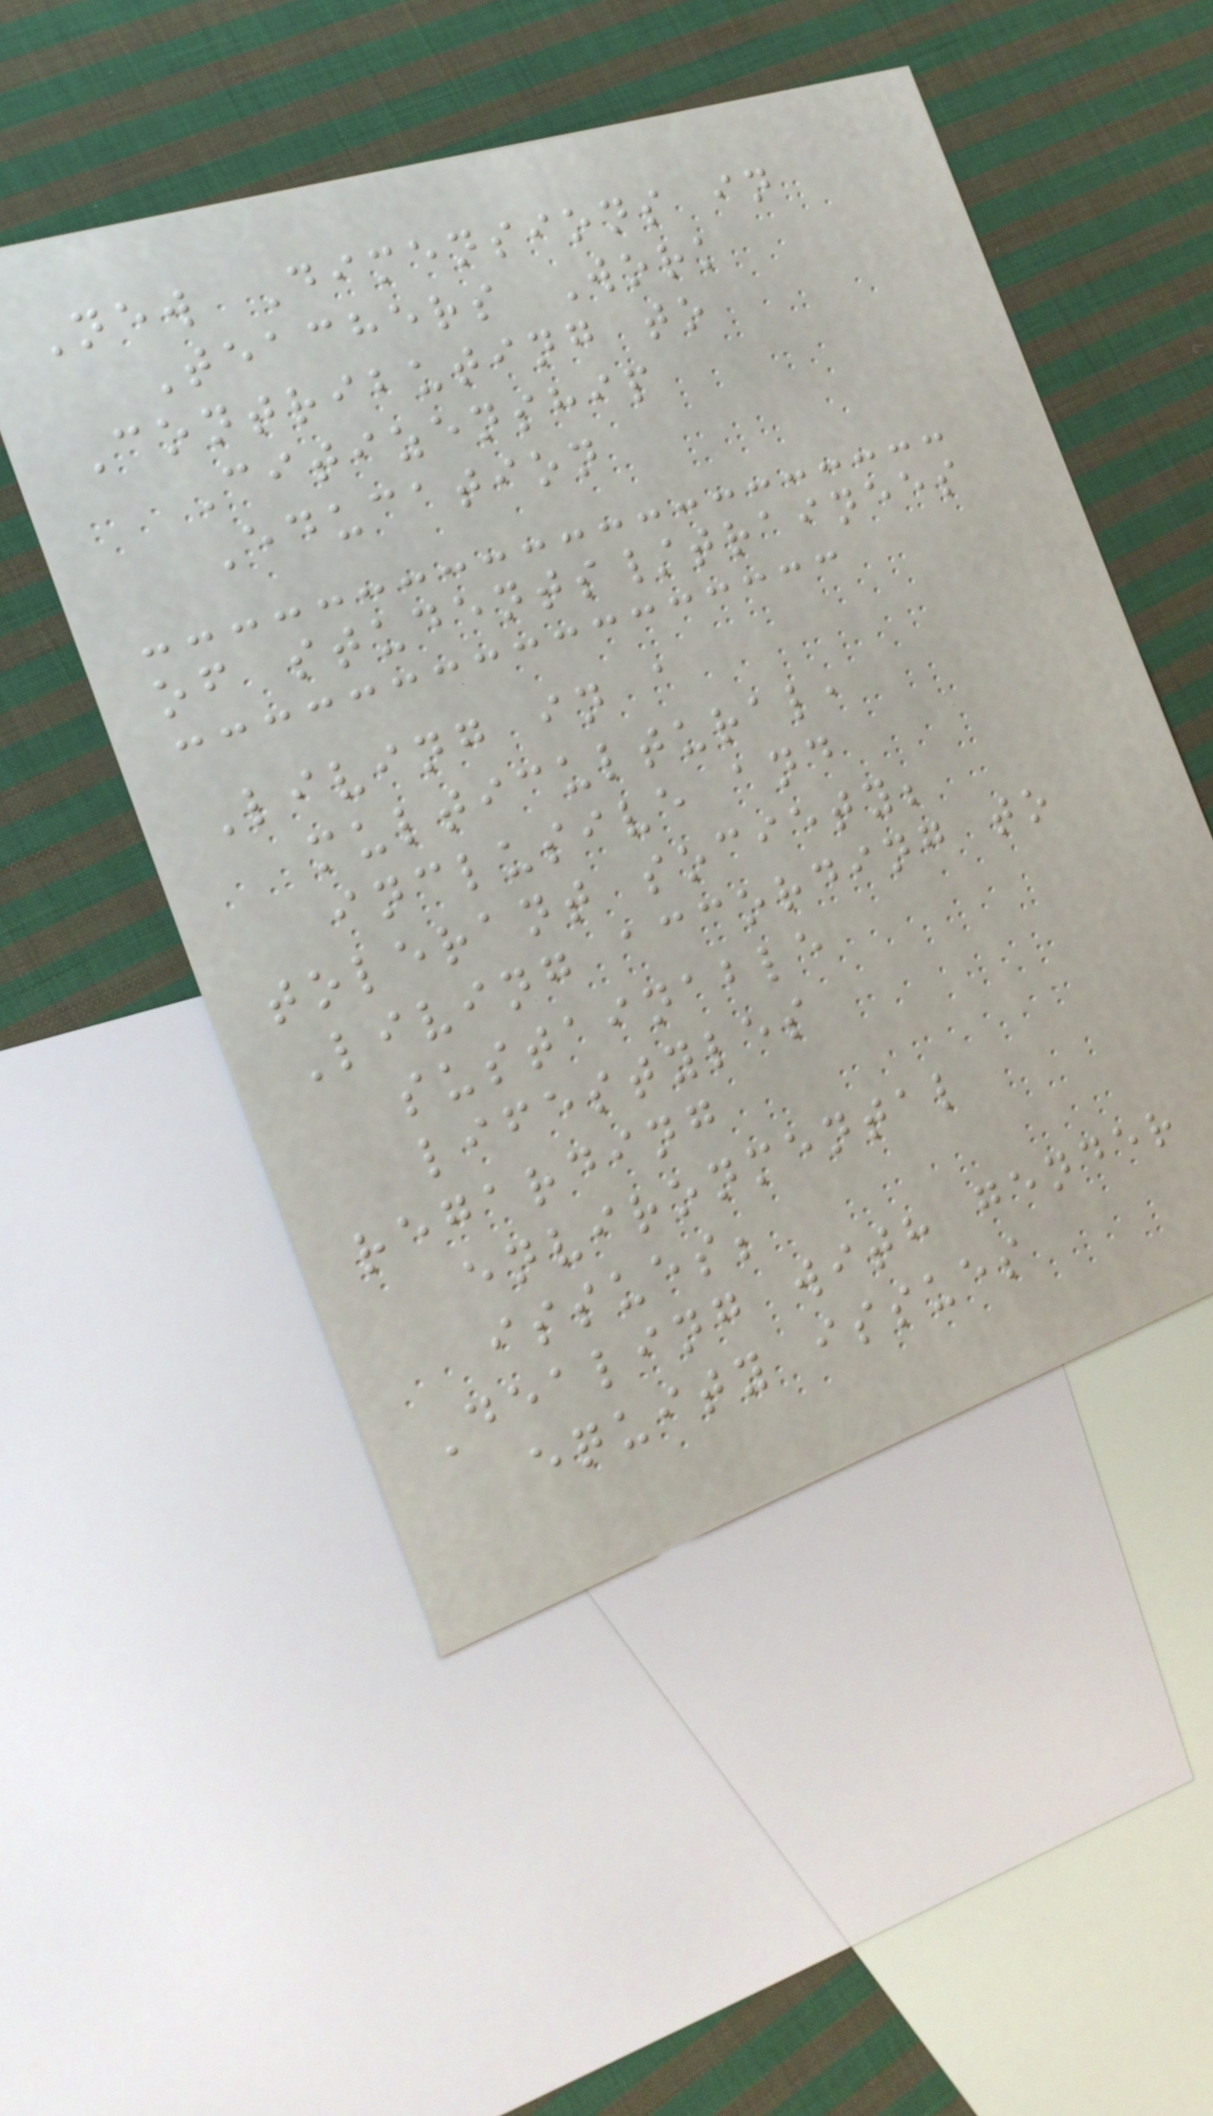New Dimensions in
Teachers Work
Contributing to
Citizenship
Education
of students/trainees
Living in a
multicultural,
inclusive and
tolerant society;
Living according to
sustainable
lifestyles
regarding
environmental
issues;
Dealing with gender
equity issues
